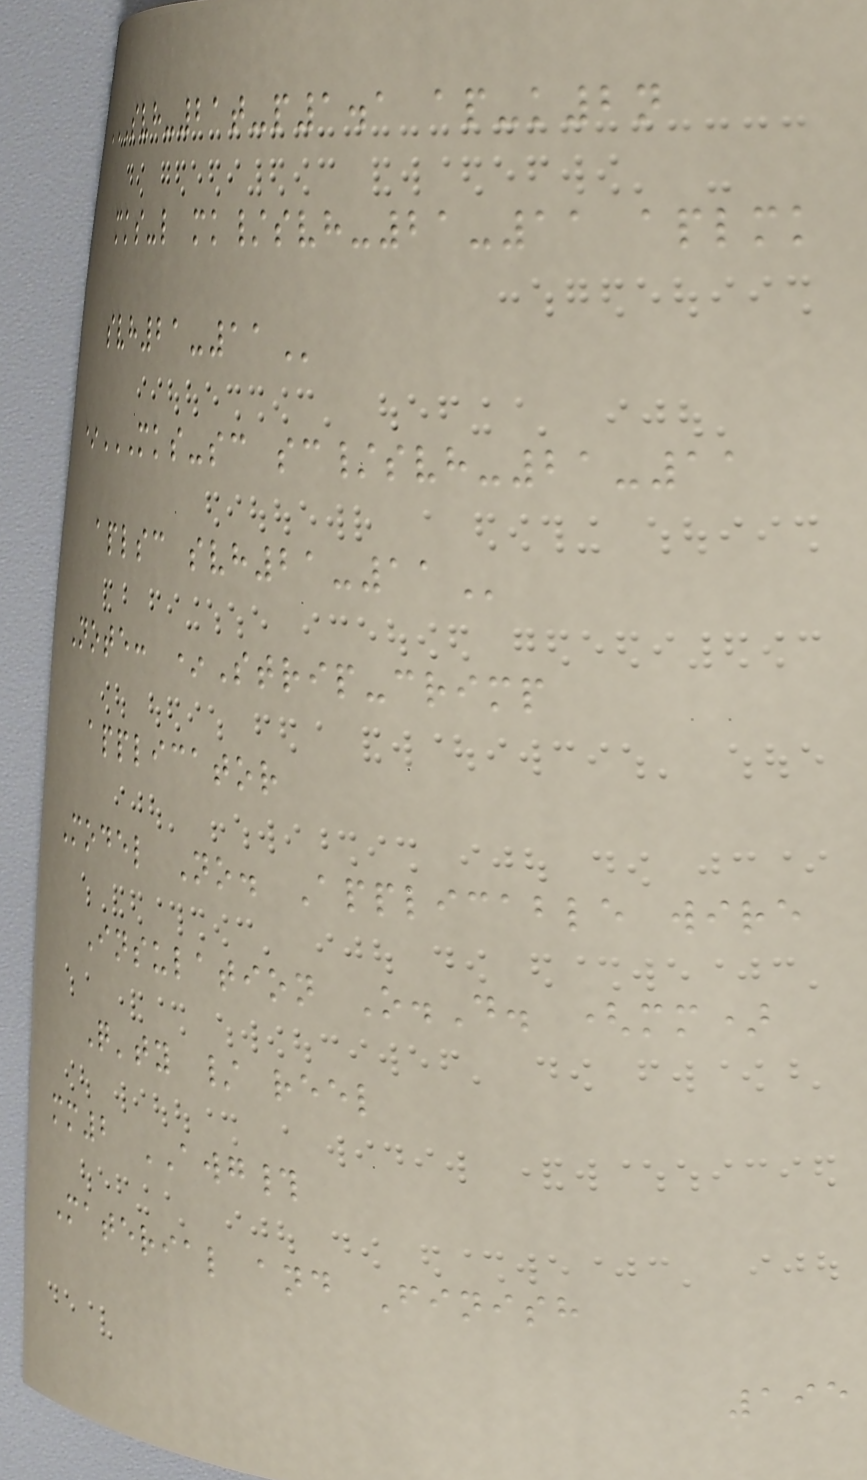SVH-21T-P1.1 AP-K2N
MKS-L MK/SVH-21-11 APLMK
SVH21-11
*MKS-SC SC/SVH-21-11
APLSC SVH21-11
Note: *Strip-crimp
applicator
Model No. Applicable wire
Insulation O.D. (mm)
Q'ty / reel
mm2 AWG#
Material and Finish
195
